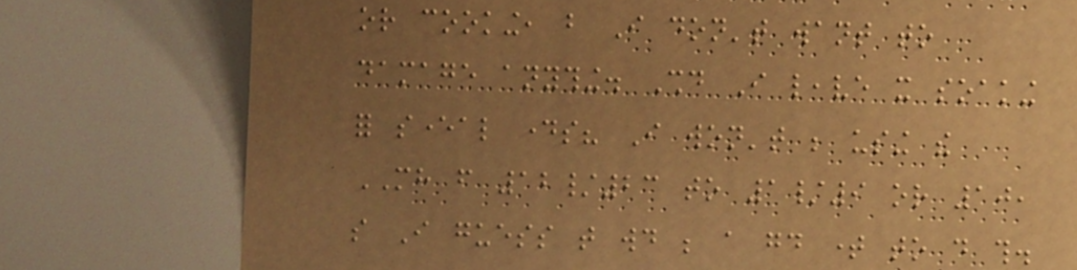or cooking, but I don't want to
damage anything. Should I leave it soaking
for several days? I won't be using the
MH from 12/23 to 1/9 or 10,
so I guess that would be a good time to do this.
